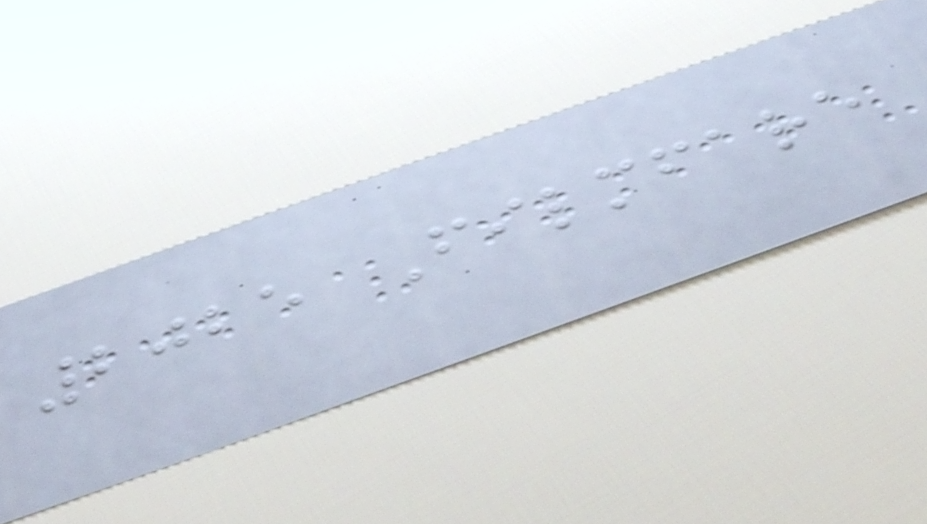2025 Filmfare
